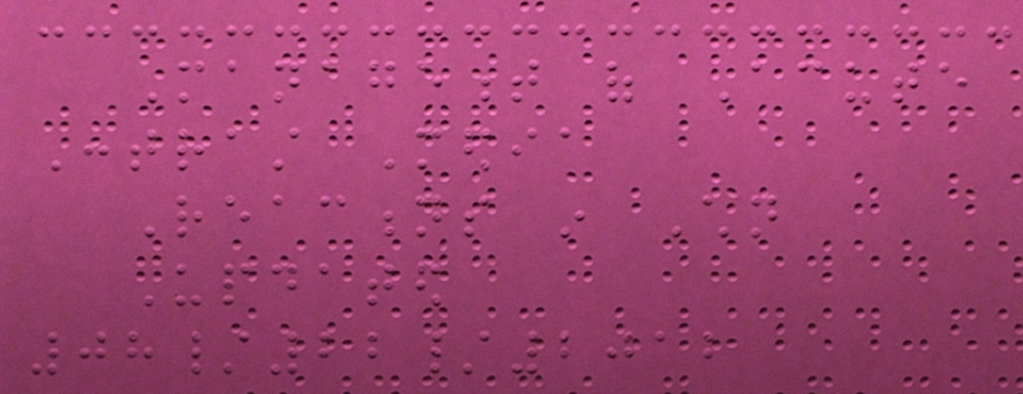Management of Acute
Contrast Media
Reactions in Children
Updated
08/22/2012
